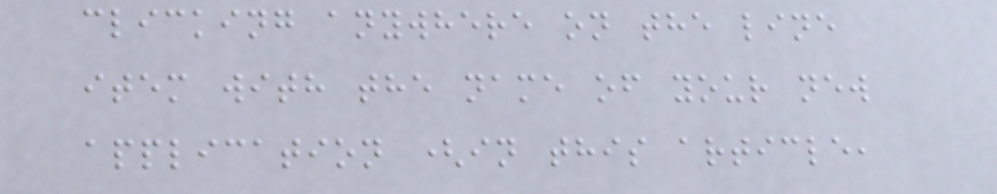clicking anywhere on the line
item with the name of your new
application (in this article,
